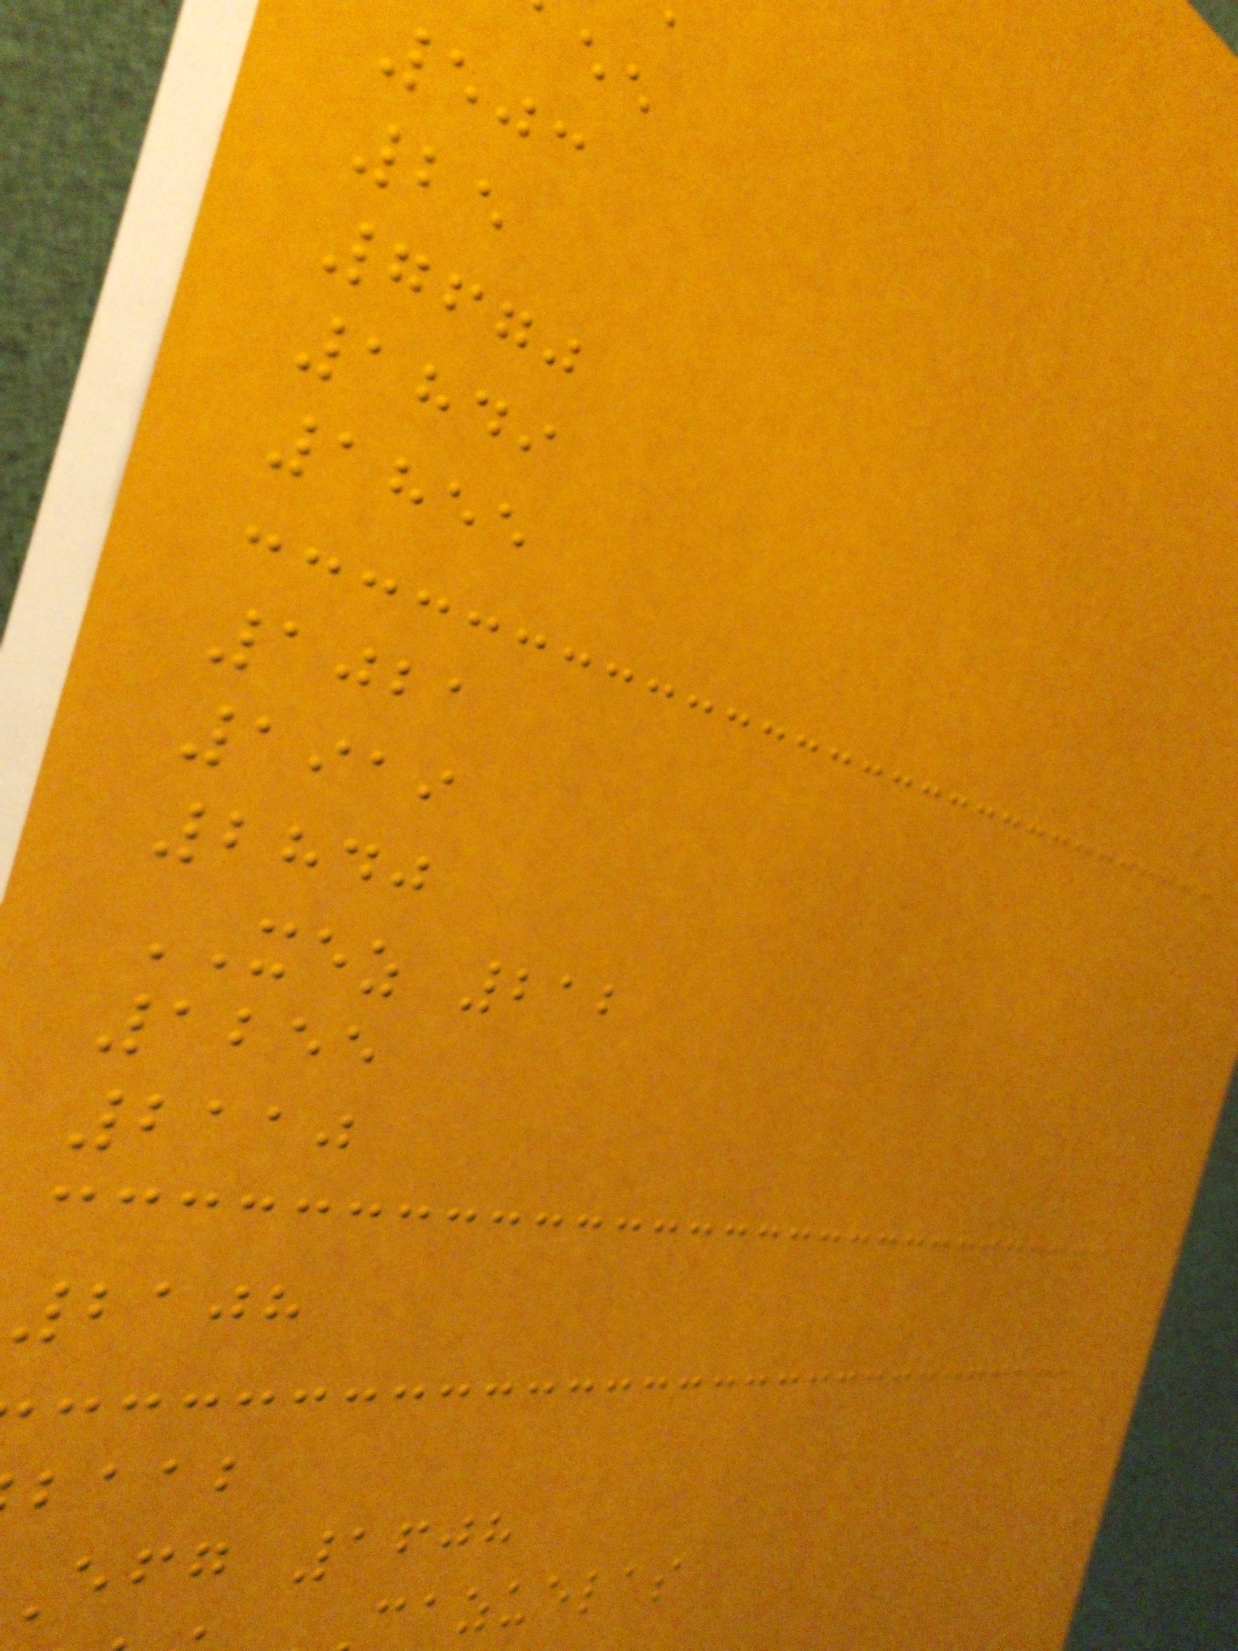503
25
7670
1849
1855
1021
1919
2840
XEZ 212
1255
2110
2108
baab
efg 1608
cazuelas
